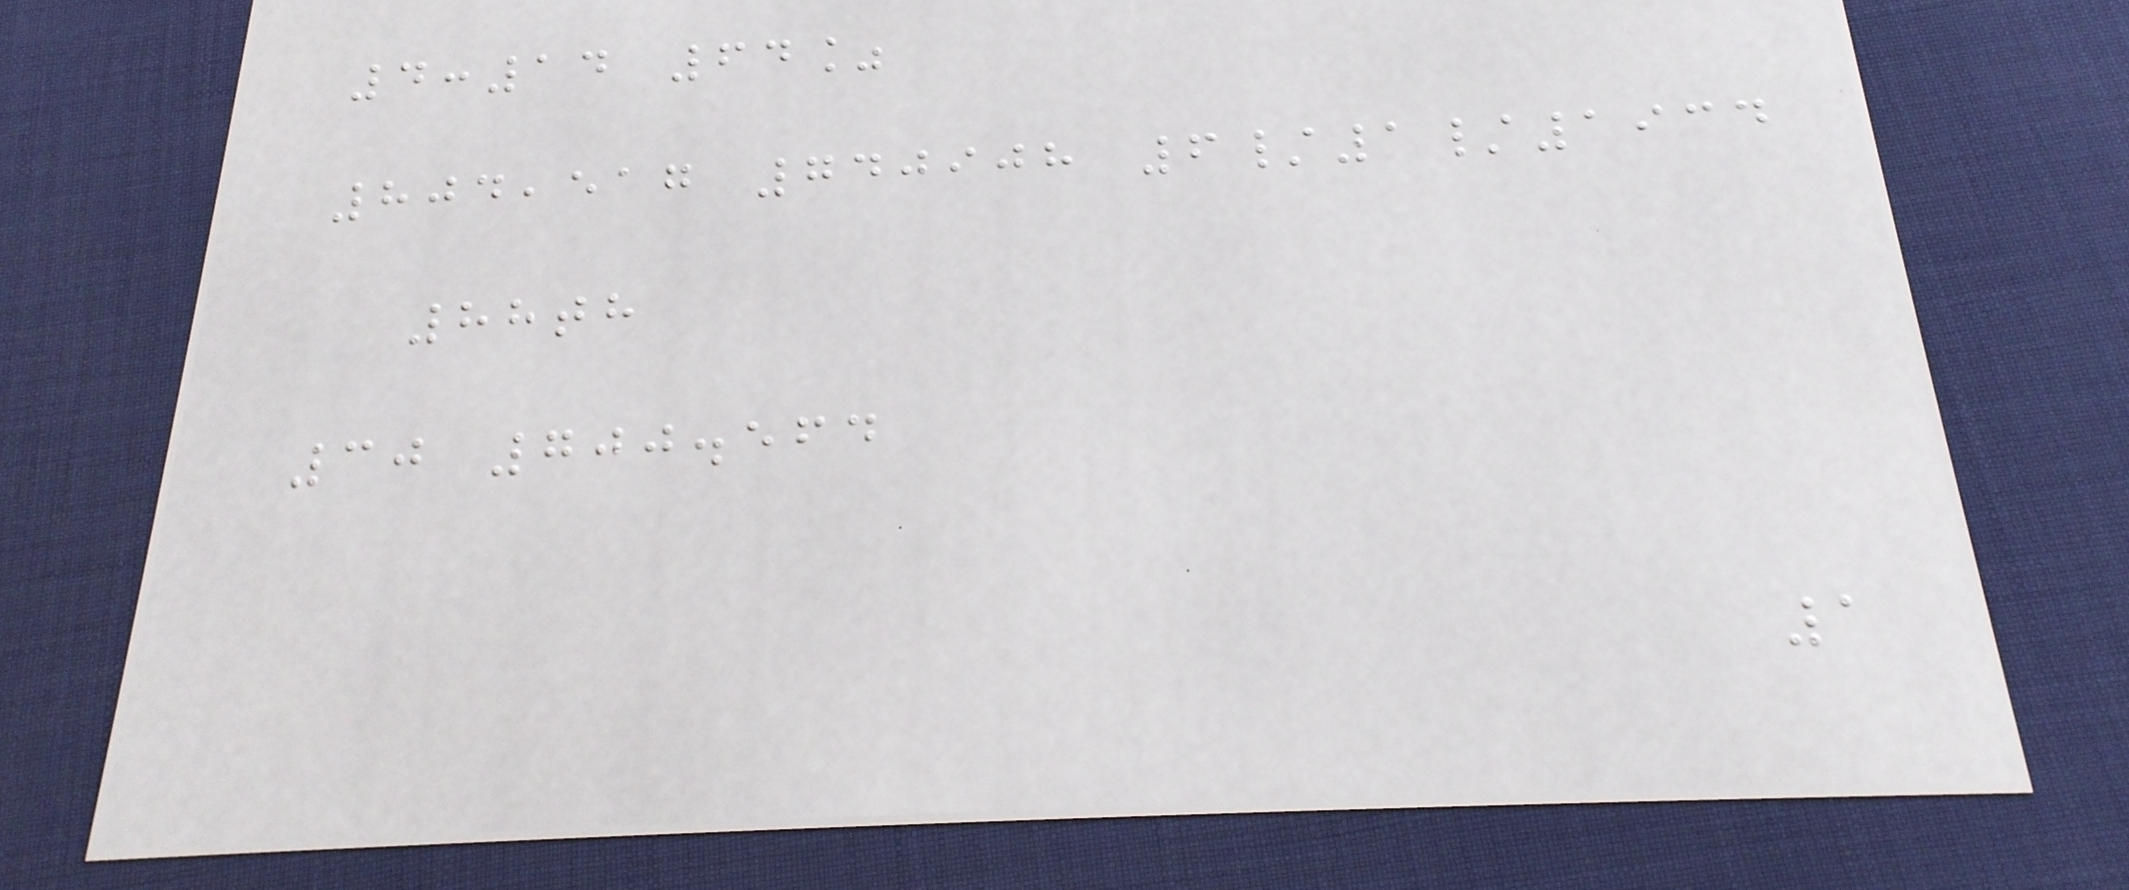4:14 64%
804,517 740908 6/1/1934
88th
30 700.564
1
